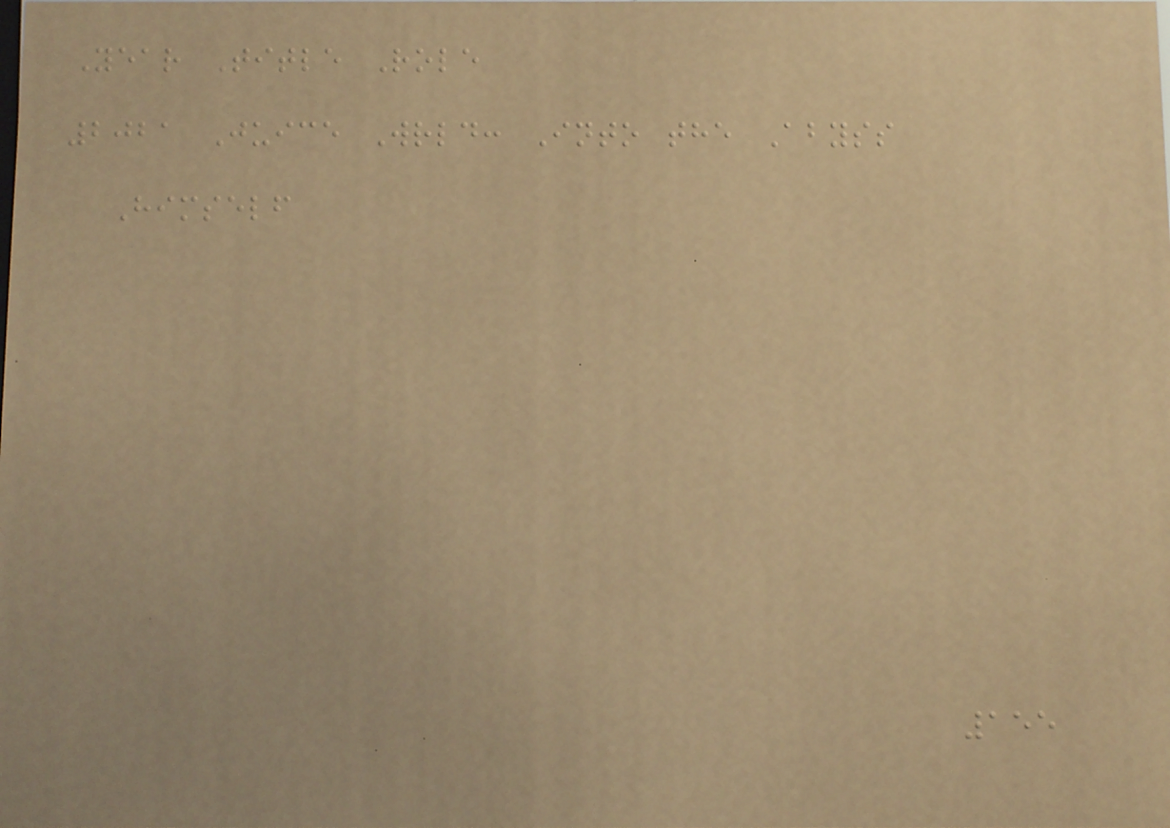Year Title Role
2021 Juice Wrld: Into the Abyss
Himself
155
